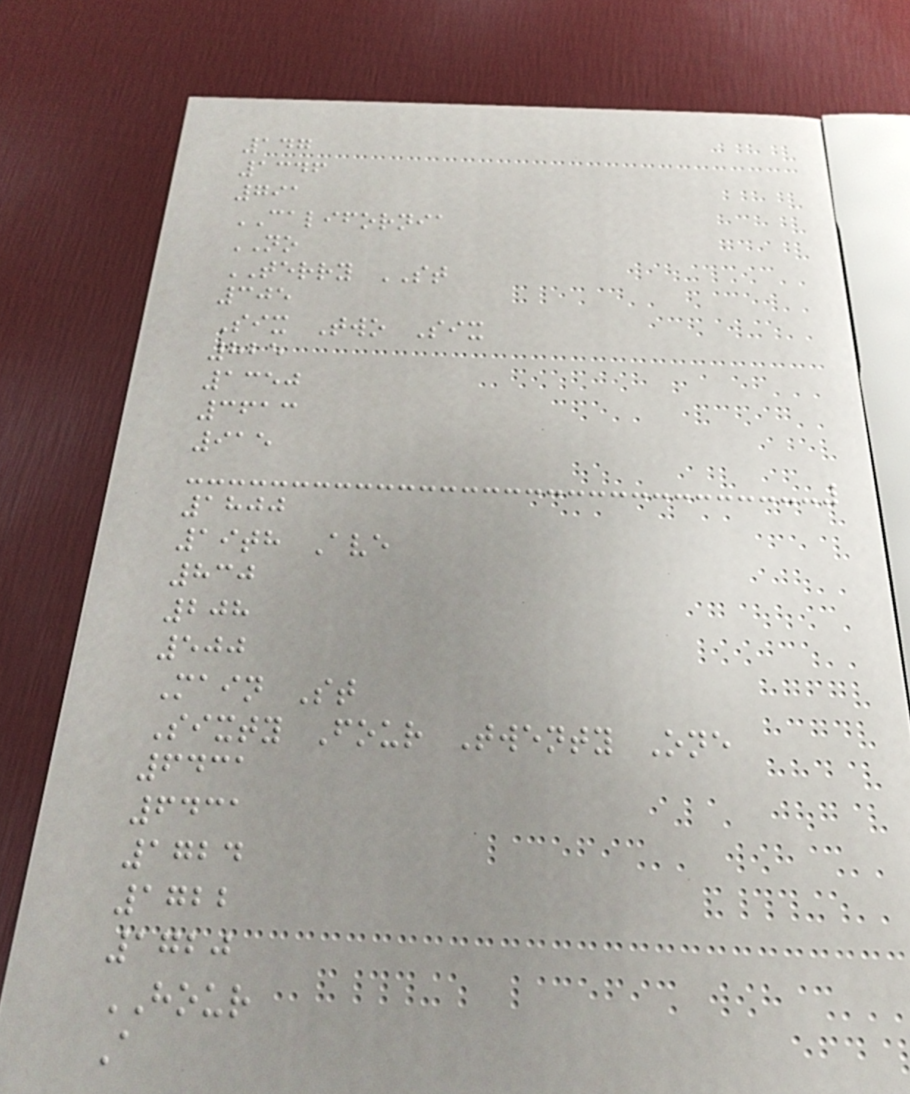147
1346
791
CALIFORNIA
NO
TERRY ST
305
Six Two Six
825
1350
3613
915
1800
19th Ave
830
208
500
Main St
Sixty Four Twenty One
6431
6431
1724
1722
1720
HOUR
A
